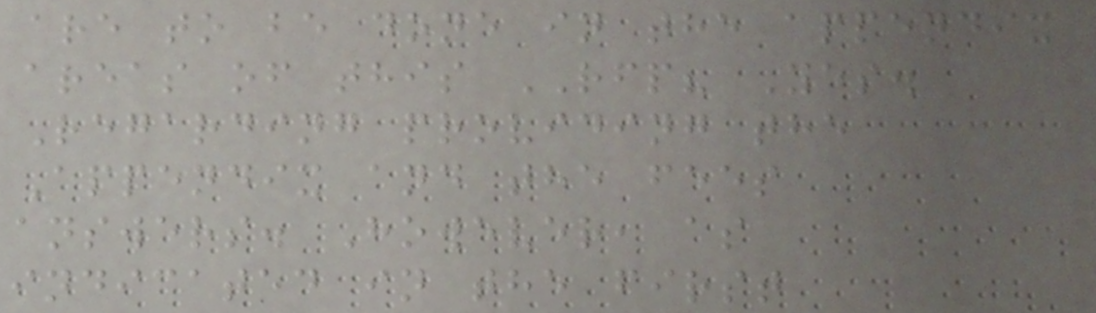are to be done in the appendix
areas of this RFP? Yes.
Regarding providing the
Appendix and the fees
answers. However, as
indicated in the first
